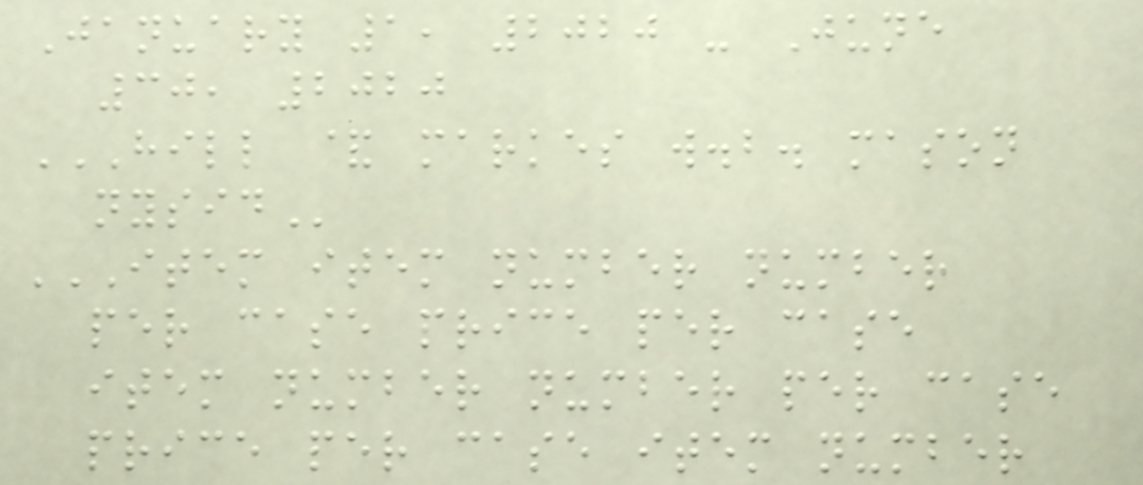January 1, 2020 - June
30, 2020
HILL & MARKES W.B. MASON
NYSID
ITEM ITEM NUMBER NUMBER
PER CASE PRICE PER CASE
ITEM NUMBER NUMBER PER CASE
PRICE PER CASE ITEM NUMBER
